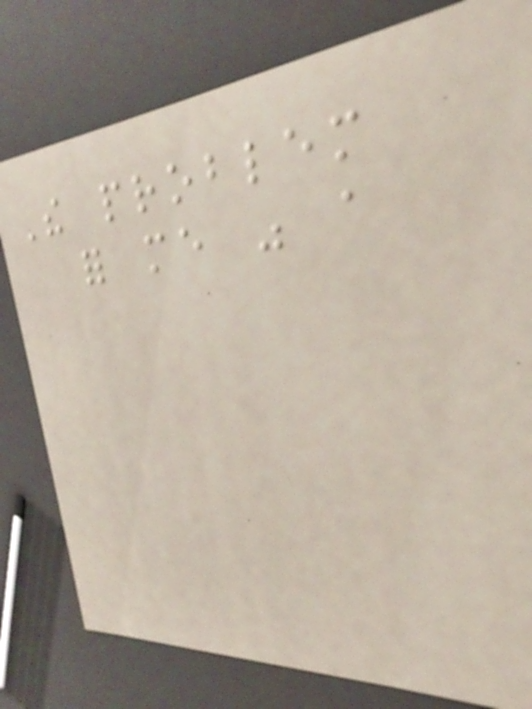The problem
for me was a
